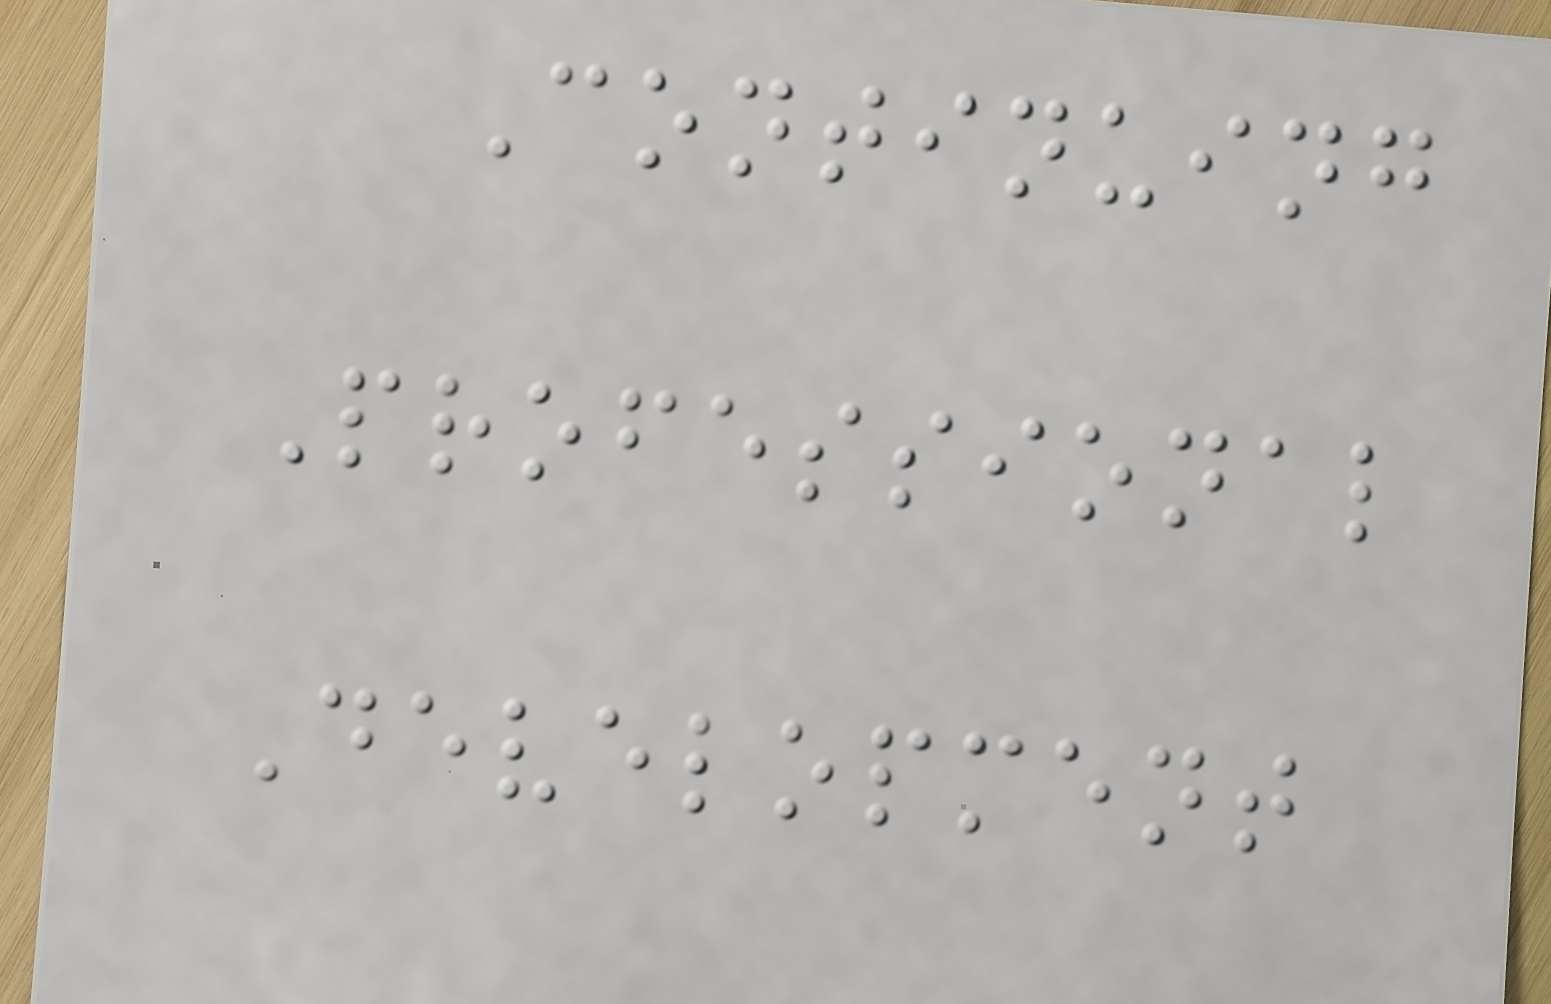Continuing
Professional
Development
